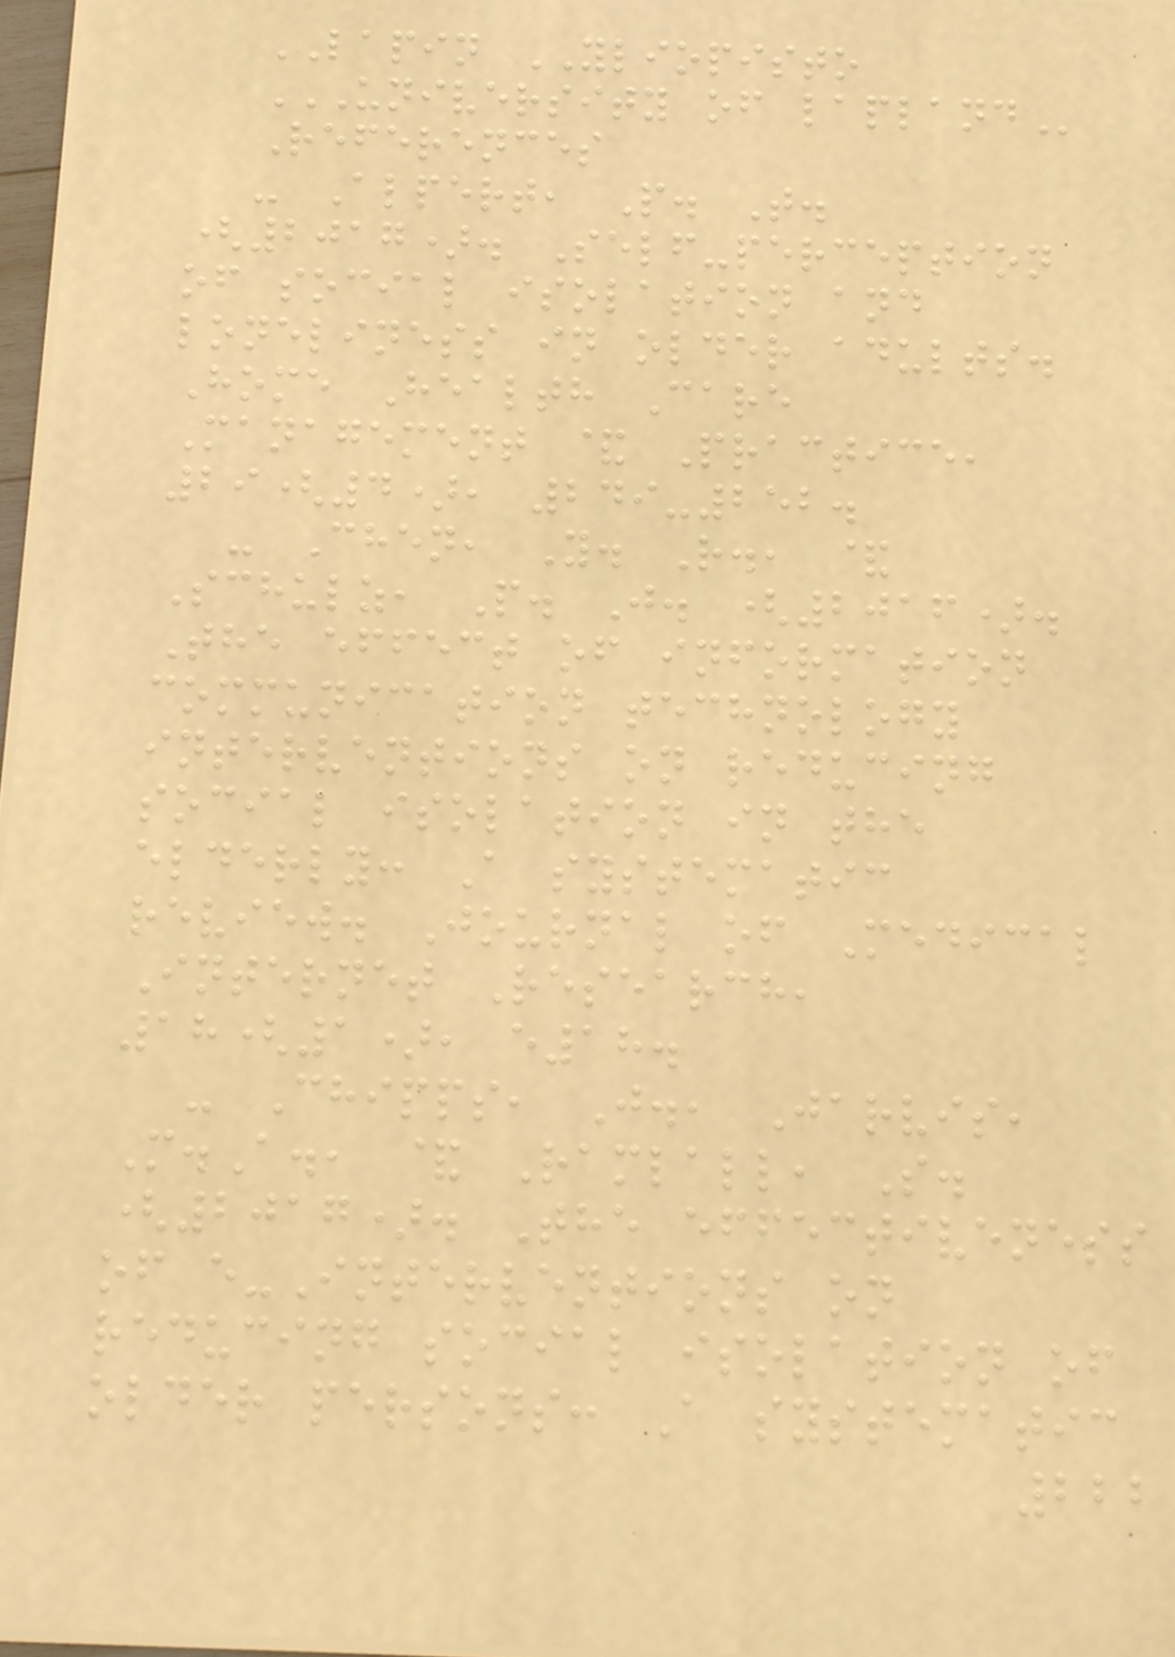LAPIN YLIOPISTO
UNIVERSITY OF LAPLAND
References
- Alpert, P. T.
(2017). Self-perception
of social isolation and
loneliness in older adults.
Home Health Care
Management & Practice,
29(4), 249-252.
- Chen, Y. R., &
Schulz, P. J. (2016).
The effect of information
communication technology
interventions on reducing
social isolation in the
elderly: A systematic
review. Journal of Medical
Internet Research,
18(1), e18.
- Chipps, J., Jarvis,
M.A., & Ramlall, S.
(2017). The effectiveness
of e-Interventions on
reducing social isolation of
older persons: A systematic
222
